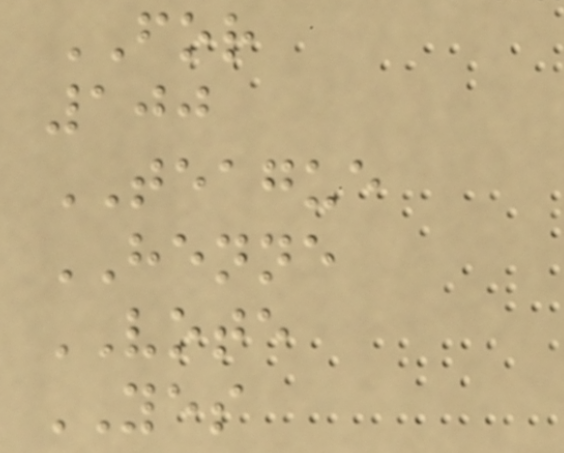FOR
100
TEAGUE
HENNE
VOTE
YES
